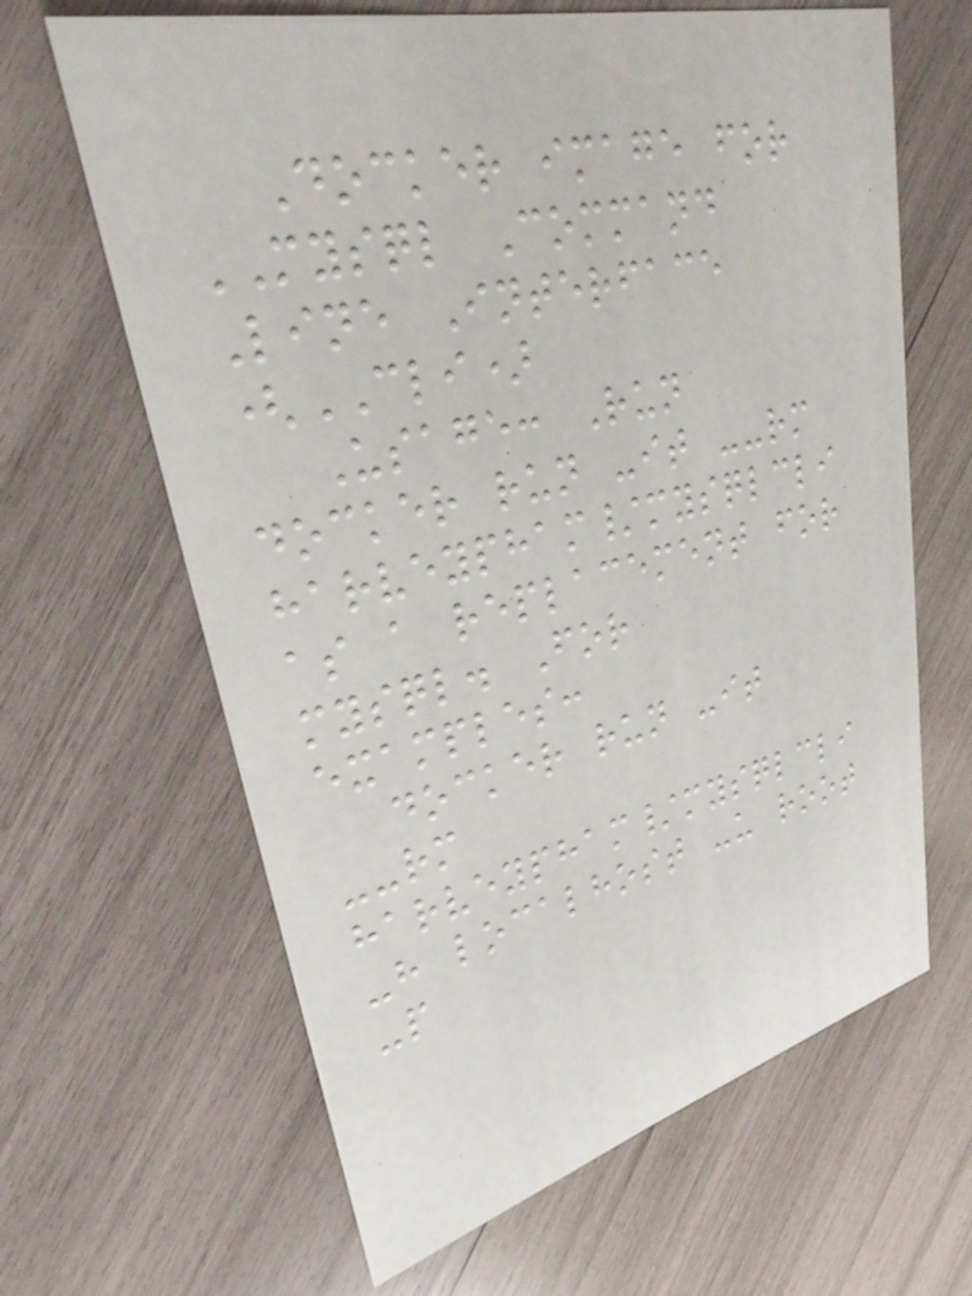Docker image for
MYSQL Command
Line Interface
(CLI)
Usage: Run
docker run -it --rm
harveypham/mysqlcli
as a replacement for
mysql. For
examples:
docker run -it
--rm
harveypham/mysqlcli
-h localhost -u root
-p
